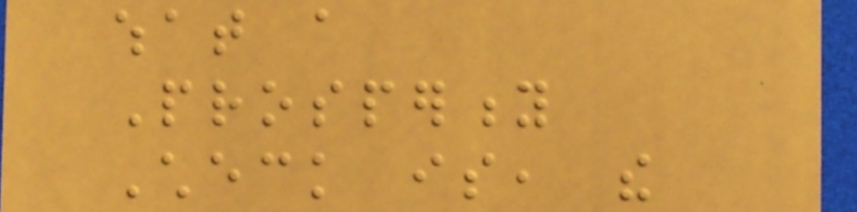what a
Prosperity
Check is, the
